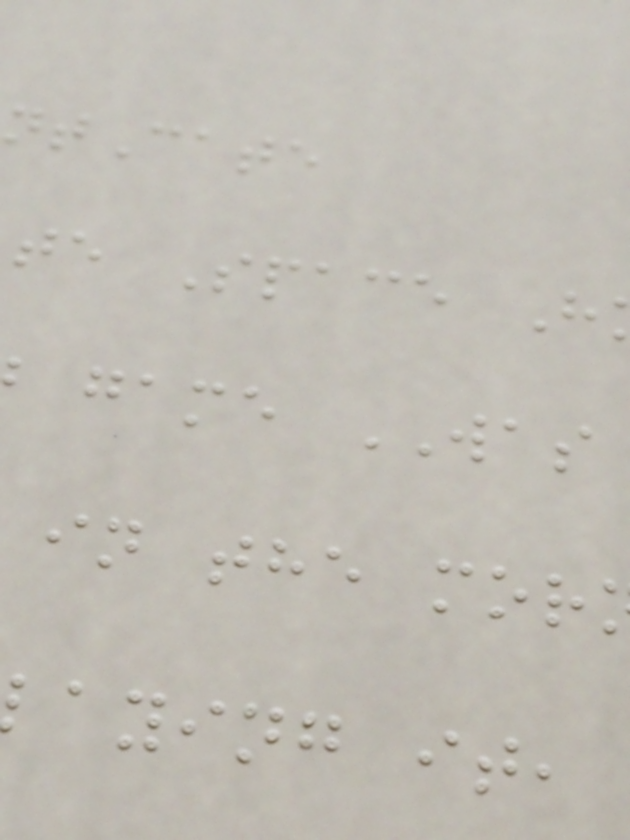ntCate
te Space H
game WAS
in the mor
aying it,
